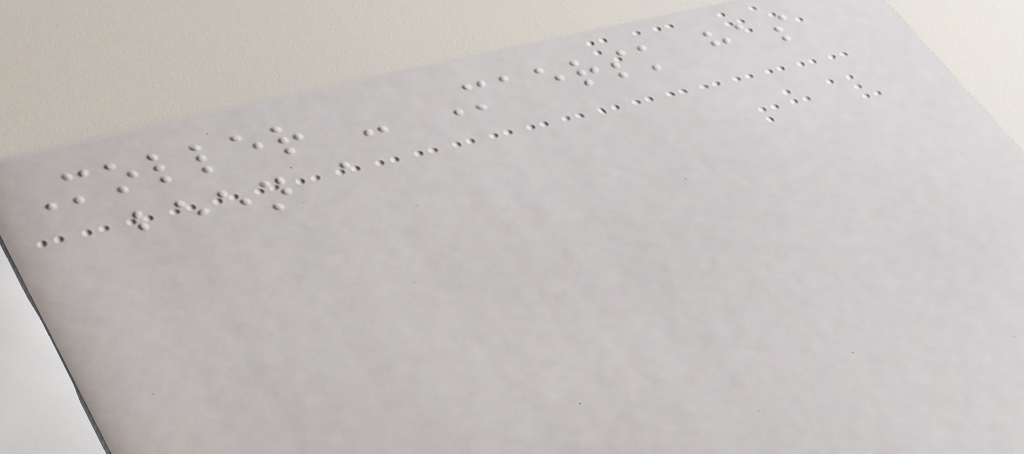Moller - Maersk has
been a
